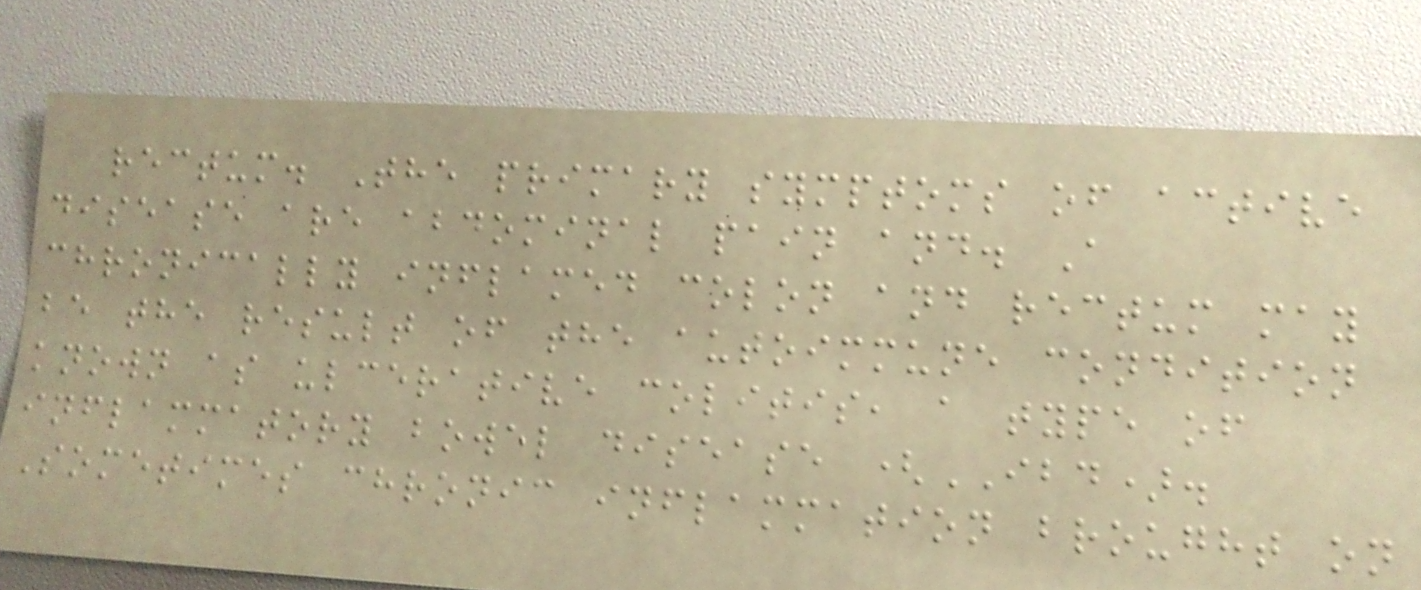rectum. The primary symptoms of active
disease are abdominal pain and. A
chronically inflamed colon and rectum may
be the result of the autoimmune condition
known as ulcerative colitis, a type of
inflammatory bowel disease (IBD).
Sometimes chronic inflammation brought on
